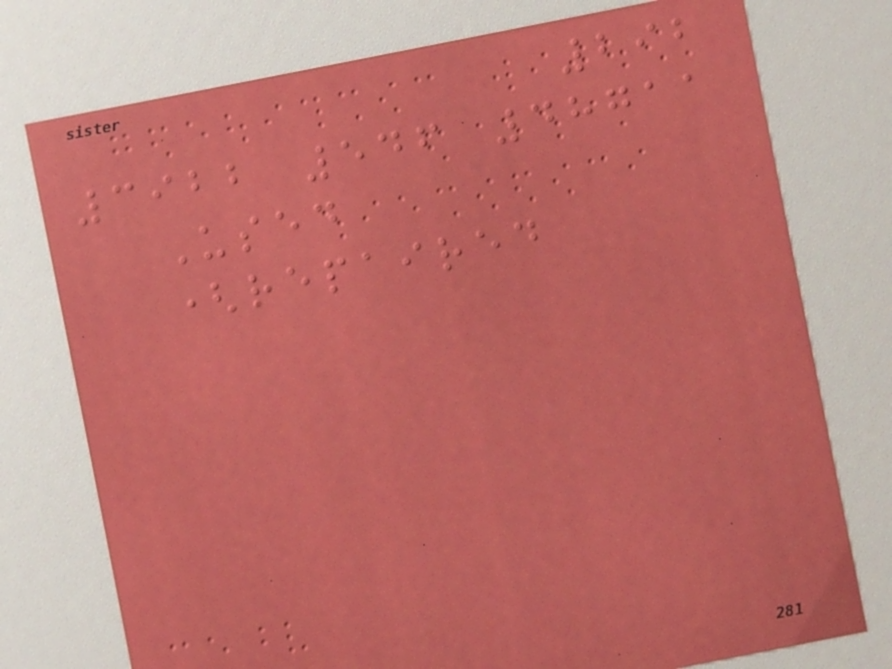292
3922 546 48711
Used
(repaired
